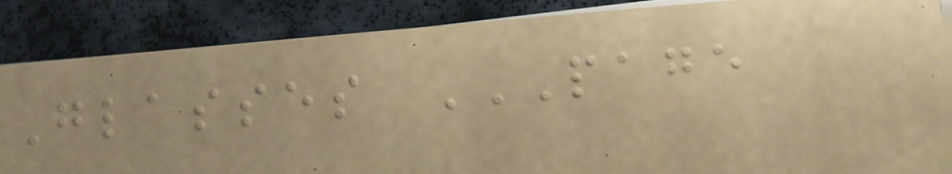Glasses PAGE
